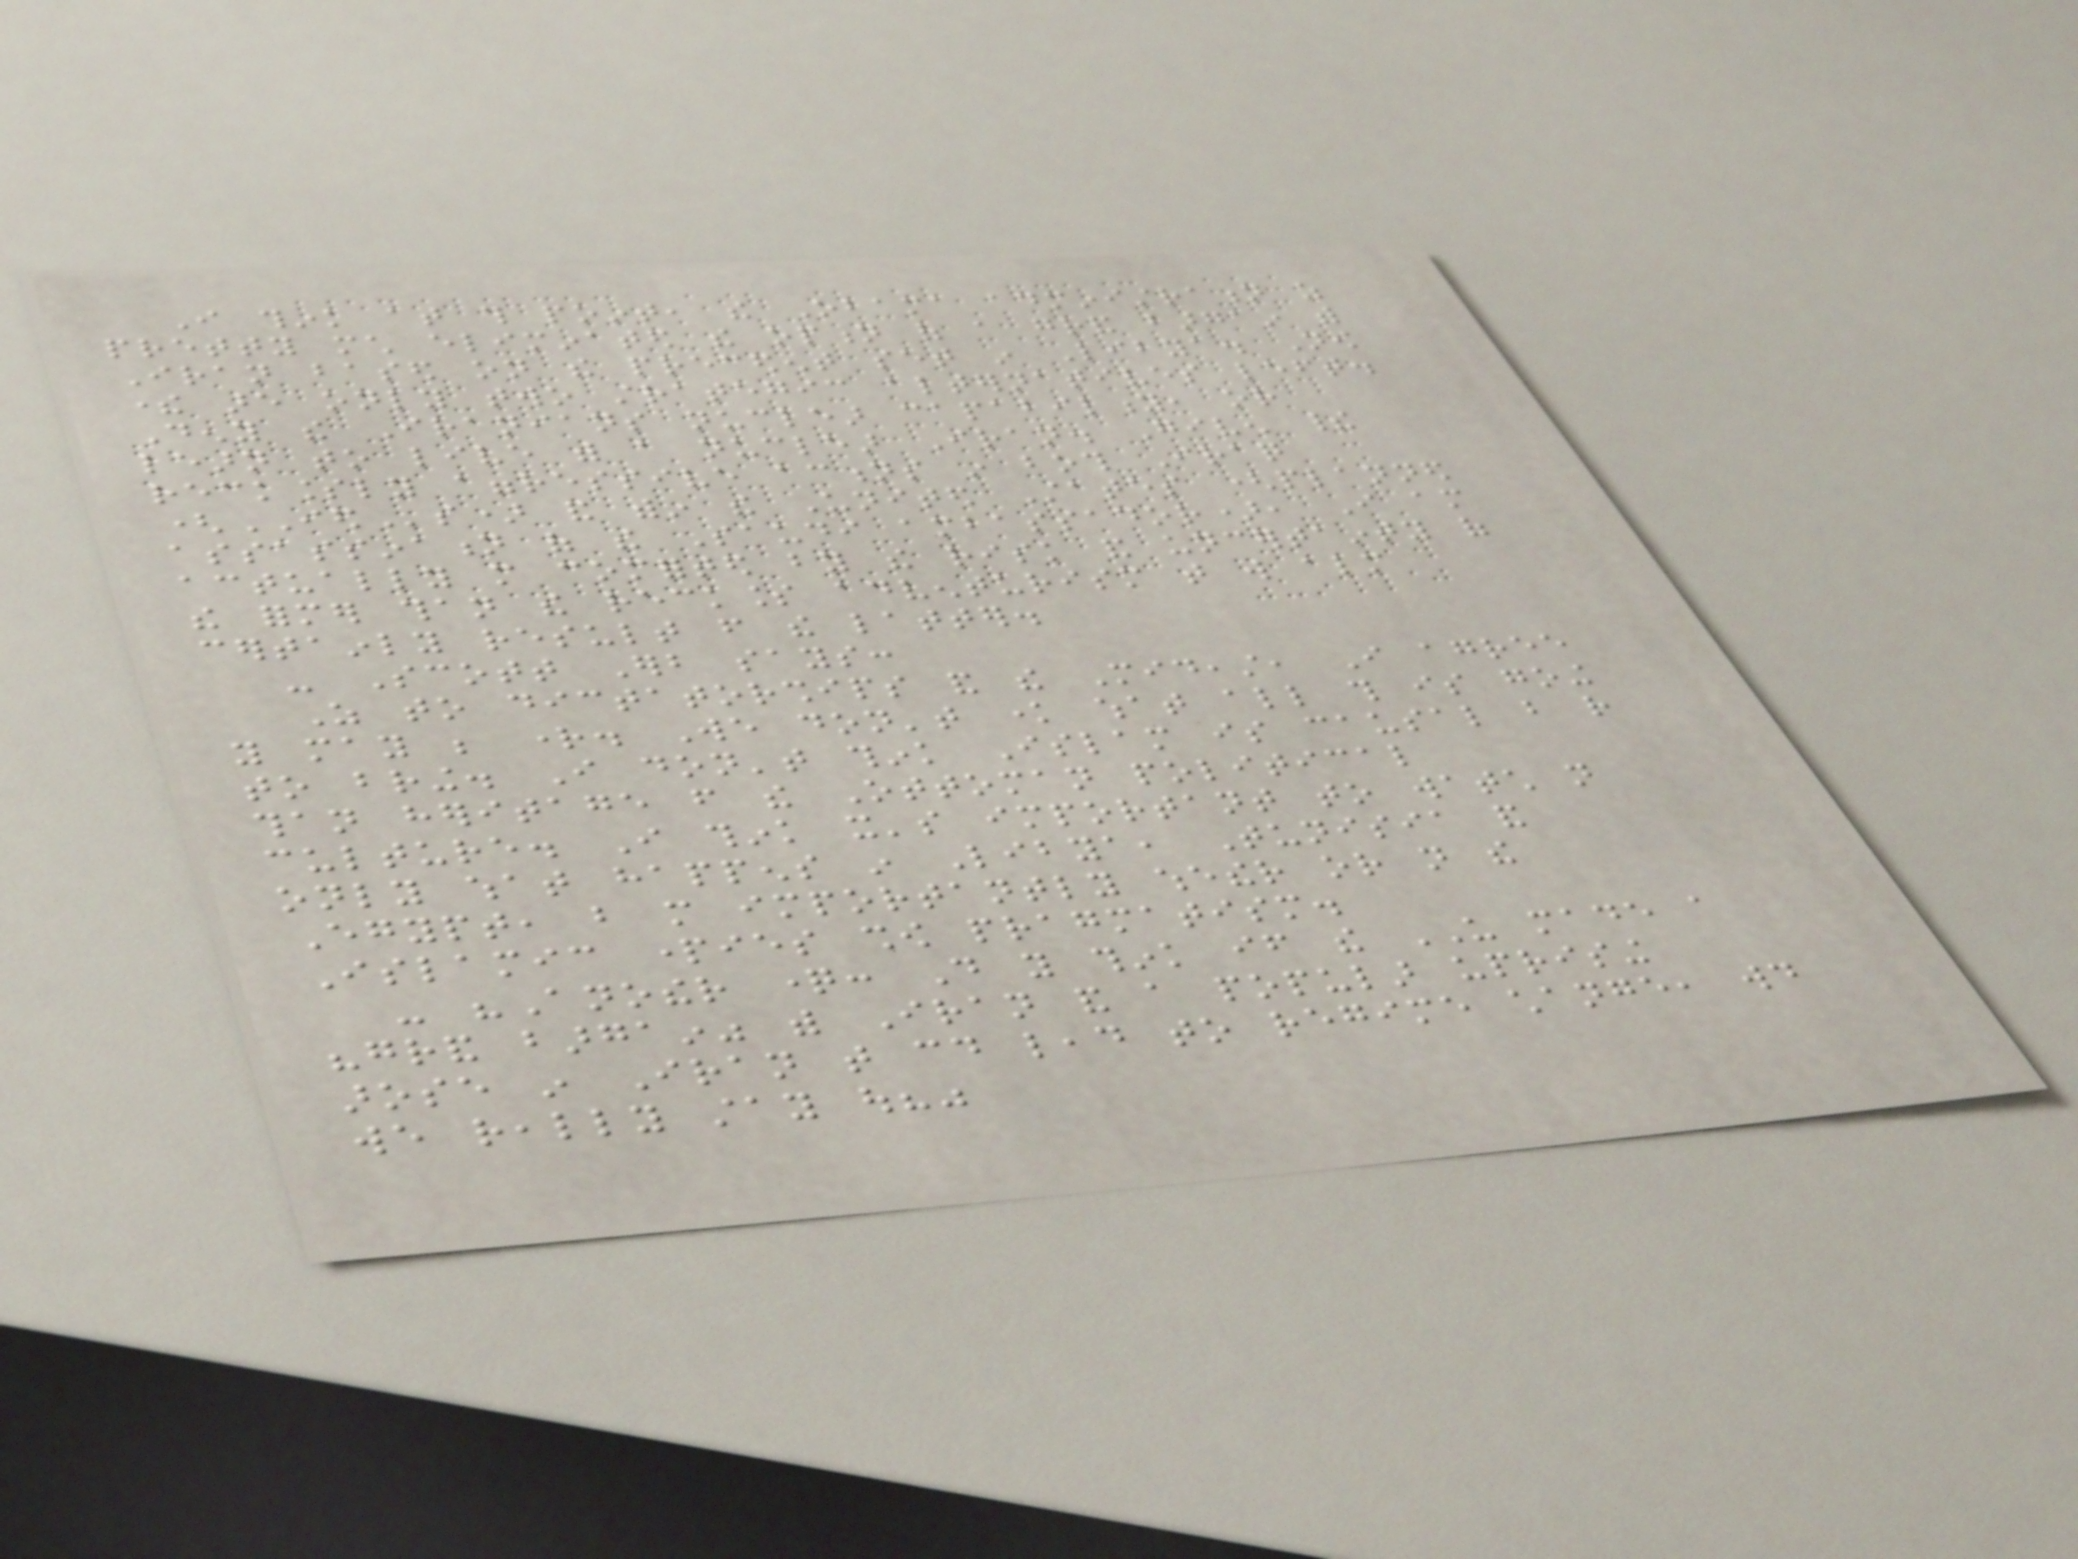I think at this point, the Obama administration as
pretty much eliminated the option of a grand bargain with
Iran based on the precedent set in Libya. Now
there are only two strategic alternatives left.
Deny the Iranians nuclear capability, or
learn to live with a nuclear Iran. Given their
recklessly aggressive actions in both Iraq
(IEDs) and within the United States (planned
assassination of the Saudi ambassador), I am
actually more comforted by the risk and uncertainty of
the former than the reckless adventurism that will almost
certainly result from the latter.
- Scott Erb says:
As to dictatorships and the Mideast, I agree
you may be right. We don't know what all this is going
to bring. I don't think Islam is causal but rather
than heritage from the Ottoman political
culture. I think it's important to watch not
only what happens in Libya, Tunisia and
Egypt, but more importantly whether or not the
Islamic parties show pragmatism.
- "Another question: Do you think if the US made a
"grand bargain" with Iran and a popular uprising
arose in Iran that could lead to regime change, would
we really stay out?"
